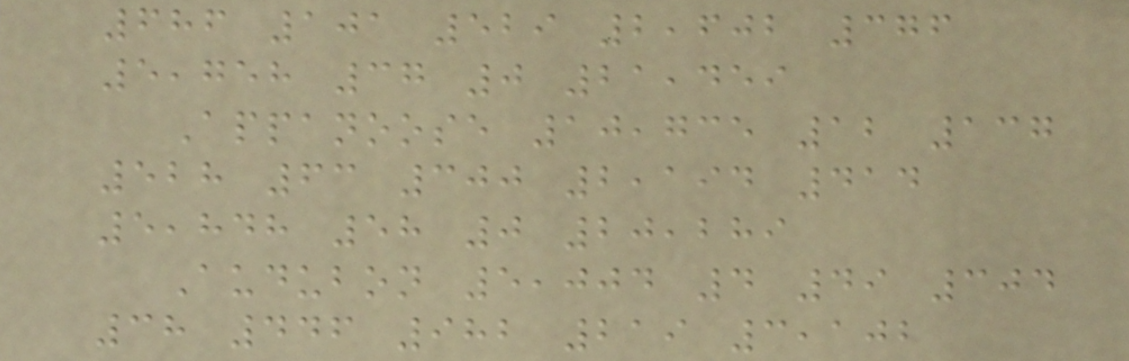686 101 529 2,602 376
5,758 37 0 21,459
Appanoose 10,735 12 137
528 63 300 2,194 414
5,848 58 0 20,289
Audubon 5,004 4 49 304
38 446 982 219 3,102
